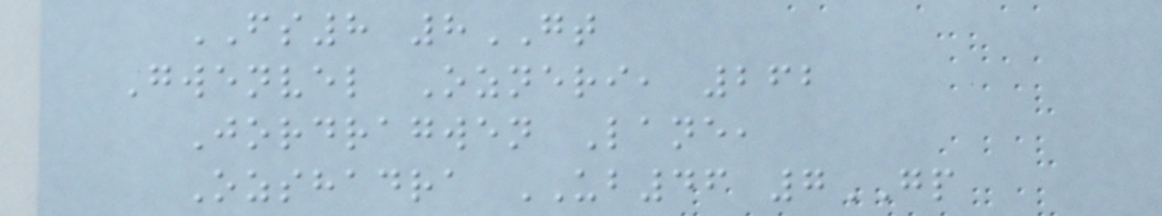FS8 8GT
Gwenvel Ozneri, 262
Jordragwen Lane,
Ozshadra UB46 7GP
